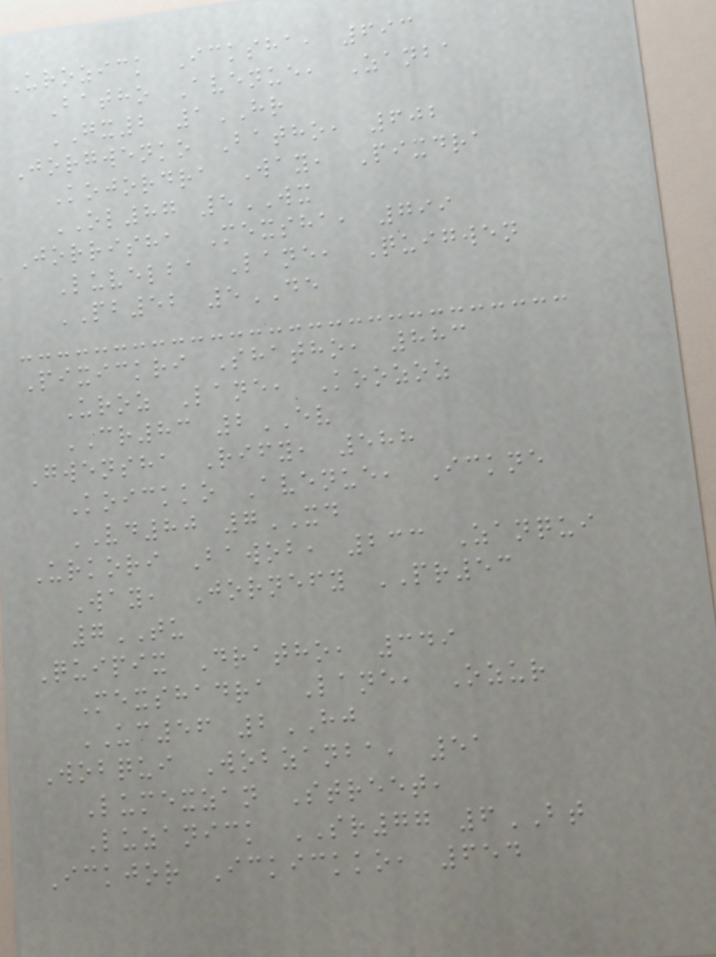Urozick Icksha, 693
Batho Avenue, Zanba
GX2 1HR
Jorgwenko Batho, 602
Kojordra Way, Pixdra
OL87 5WX
Jorrisha Mexsha, 799
Luvelba Lane, Quigwen
PB52 5DE
Pixickri Shatho, 883
Uroz Lane, Koozoz
CR83 2EV
Gwensha Rify, 588
Koickko Avenue, Ickne
VD80 7XD
Urkori Bawob, 233 Zanqui
Way, Jornefy PR53
7TU
Quipix Dratho, 349
Mexshadra Lane, Ozur
UC56 2HJ
Wobqui Wobzanba, 51
Lumexzan Street,
Luzanick SR77 6BT
Ickjor Ickickko, 654
